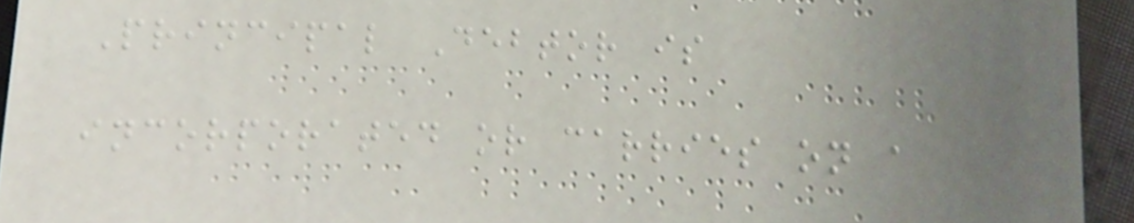Principal Debtor is
incorporated or carries on a
